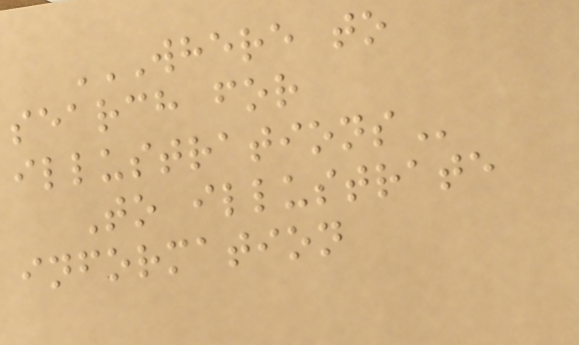WHERE TO
SEARCH FOR
ILLUSTRATIONS
To illustrate
information
